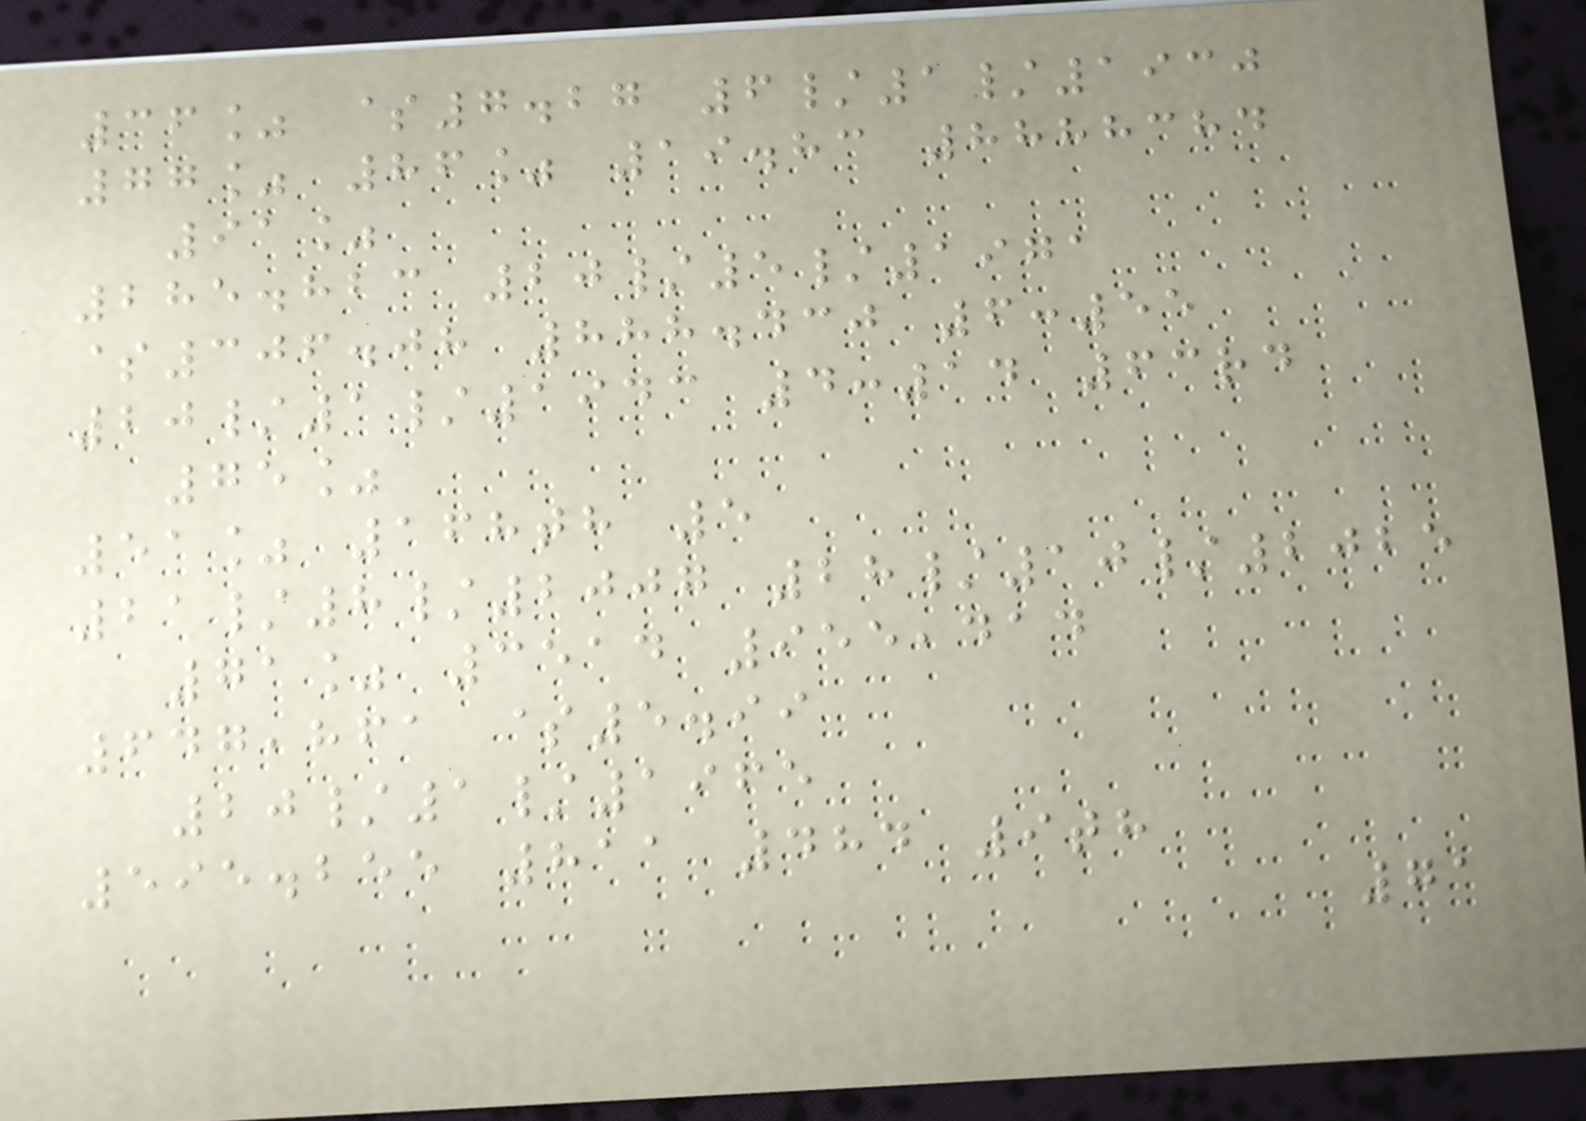36% $7.27 6/1/1930
77% 86% 19.83 8888384
91%
285.823 20/5/1971
$306.08 888.430 6:55
20/1/1943 4:14 63rd
75%
51% 168th 5
21/8/2007 28/10/2025
71% 3514 955,414
647,861 $5.99
20/1/1965
595.255 811 484 9th
71
